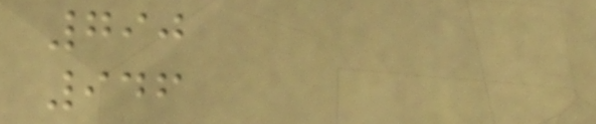790
946
